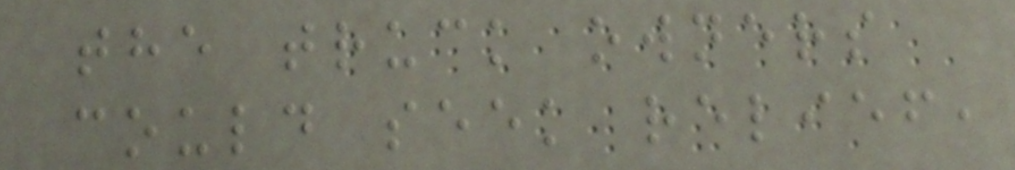the truck owners
could seek relief,
